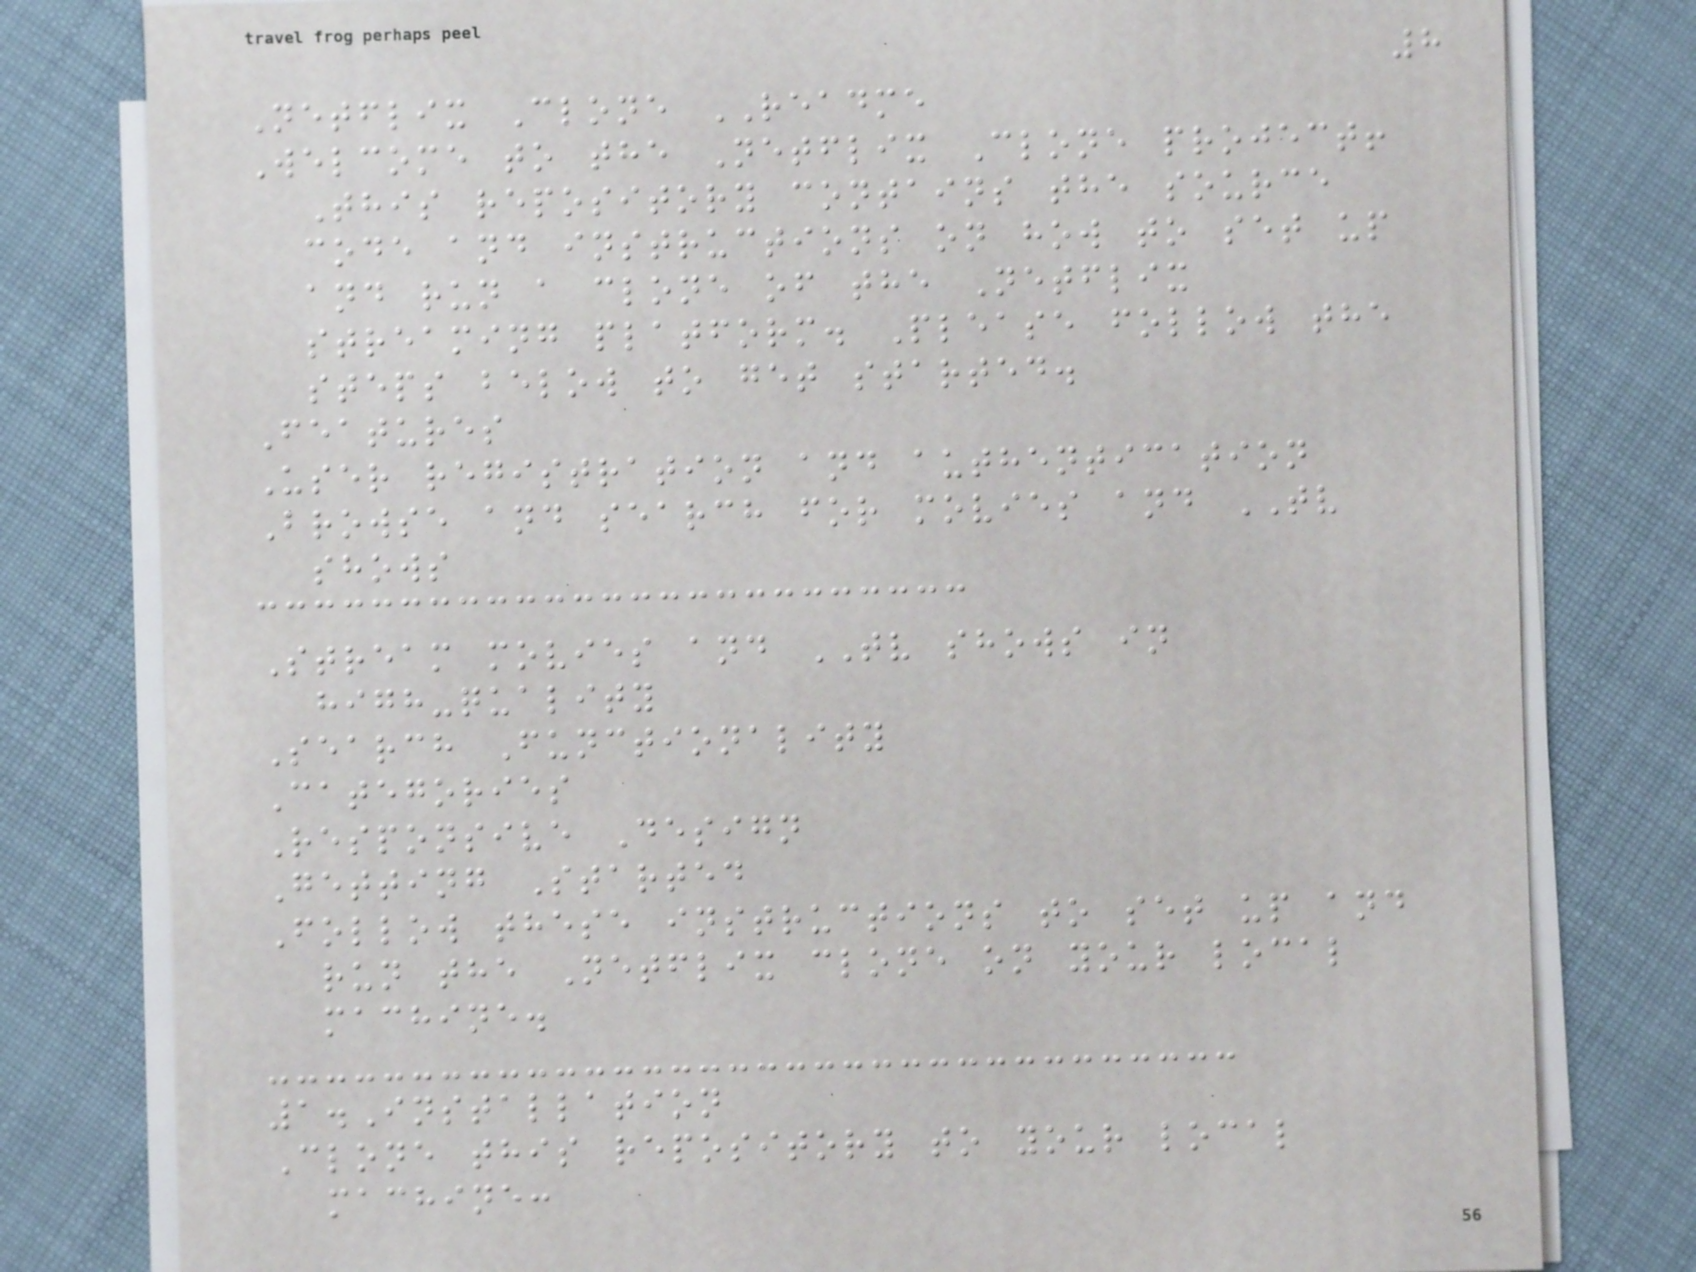8
Netflix Clone README
Welcome to the Netflix Clone project!
This repository contains the source
code and instructions on how to set up
and run a clone of the Netflix
streaming platform. Please follow the
steps below to get started.
Features
User registration and authentication
Browse and search for movies and TV
shows
Stream movies and TV shows in
high-quality
Search Functionality
Categories
Responsive Design
Getting Started
Follow these instructions to set up and
run the Netflix clone on your local
machine.
1.Installation
Clone this repository to your local
machine:
